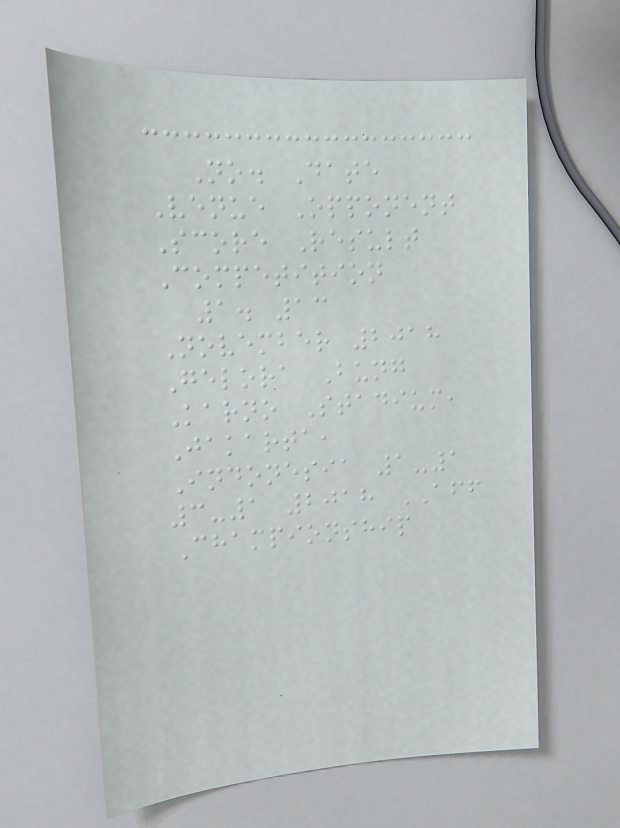No. Date
Venue Opponent
Score Result
Competition
1. 13
November 2018
Gelora Bung
Karno Stadium,
Jakarta,
Indonesia 1-1
3-1 2018 AFF
Championship
